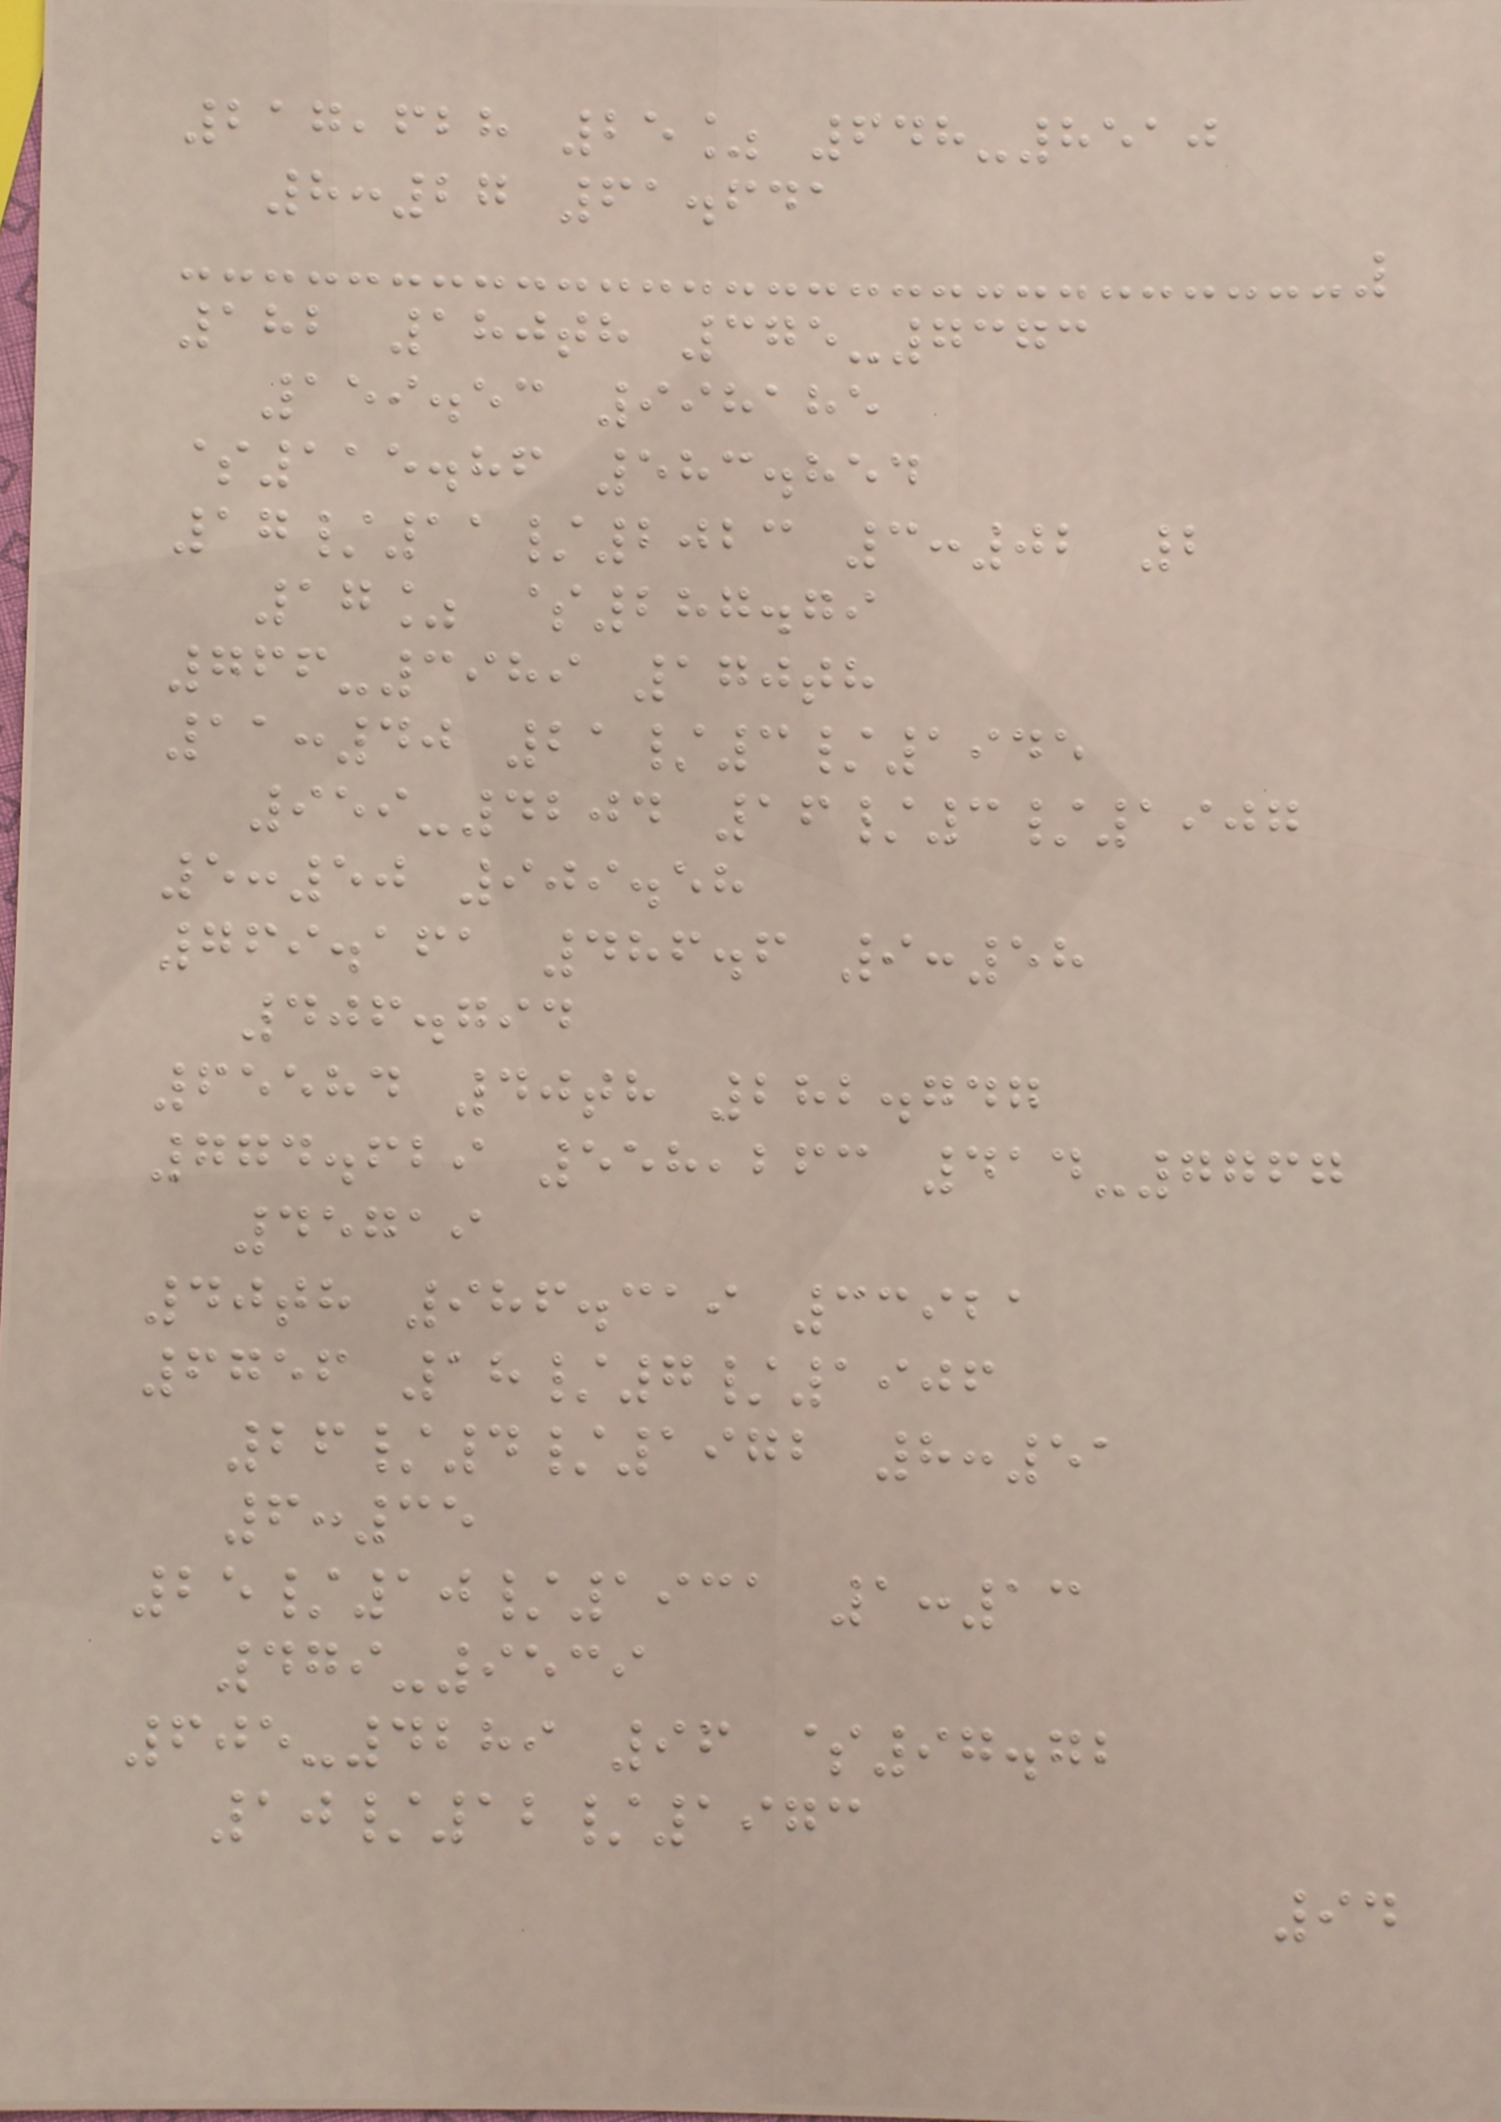217,628 25% 648-8510
8:27 61.641
182 180th 375-7373
159.53 998185
$115.86 583.854
17/11/2023 3:02 2
17% $287.79
766-3989 170th
11:40 21/3/1945
959-4204 16/3/1907
5:50 909.58
769.161 486.6 9:58
406.794
65584 40th 282.747
774.629 558,263 414-7767
45719
40th 986.319 33921
6756 18/7/1906
26/4/1972 8:51
6:35
25/10/1931 1:13
479-9539
605-4289 96 $97.72
10/12/1973
94
